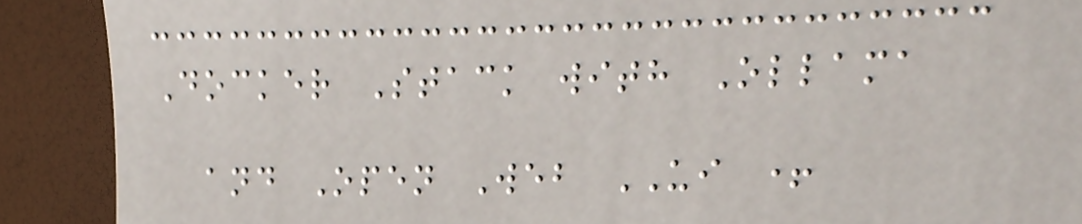Docker Stack with Ollama
and Open Web UI +
